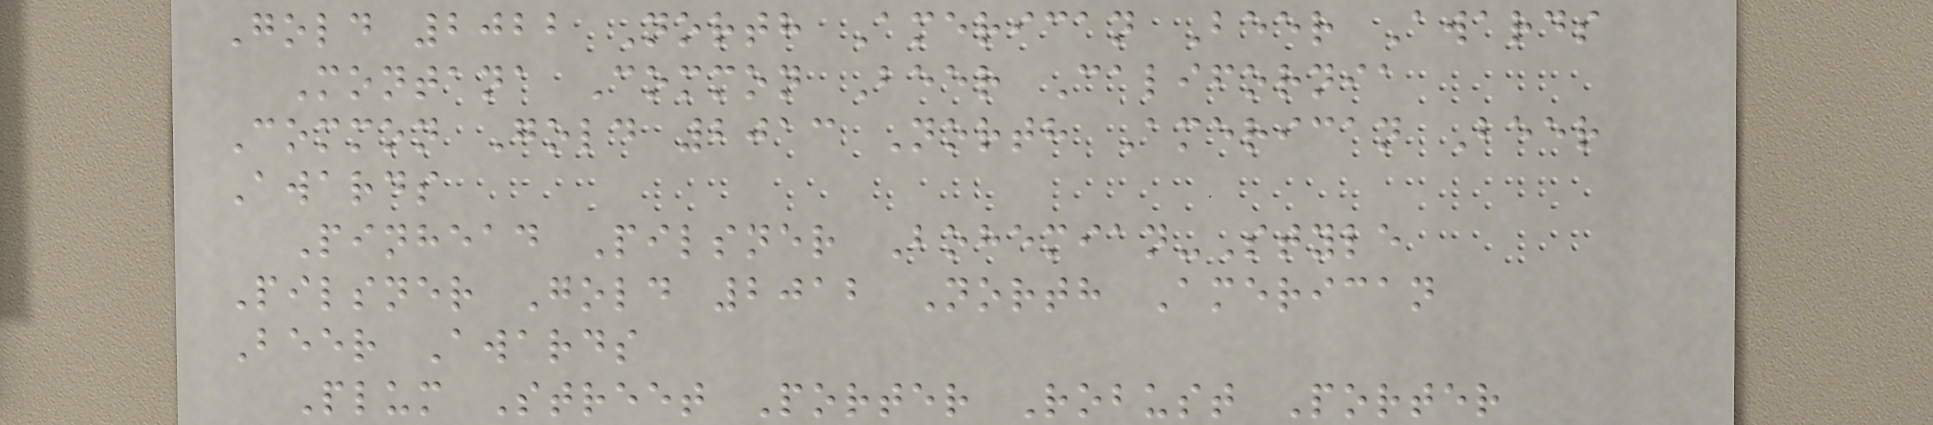Gold 2022 North American Beer Awards
Montana Common Beer California
Common Gold 2013 North American Beer
Awards
Pinhead Pilsner Bohemian-Style
Pilsner Gold 2012 North American
Beer Awards
Plum Street Porter Robust Porter
